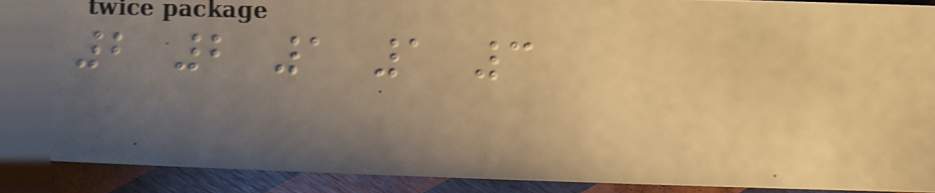2 2 1 1 3
